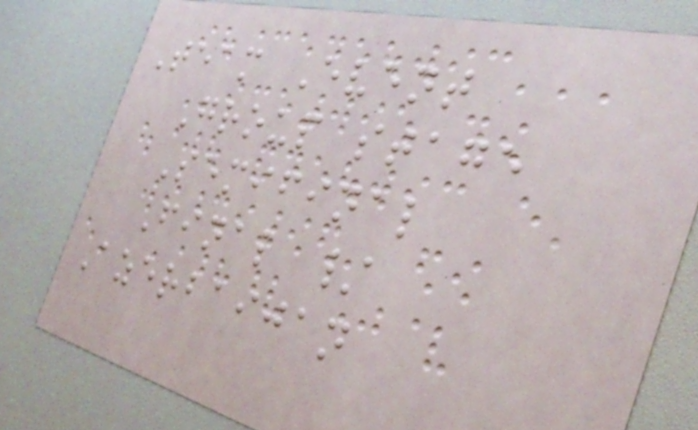Team Event
Group stage
Semifinal
Final /
Azerbaijan
